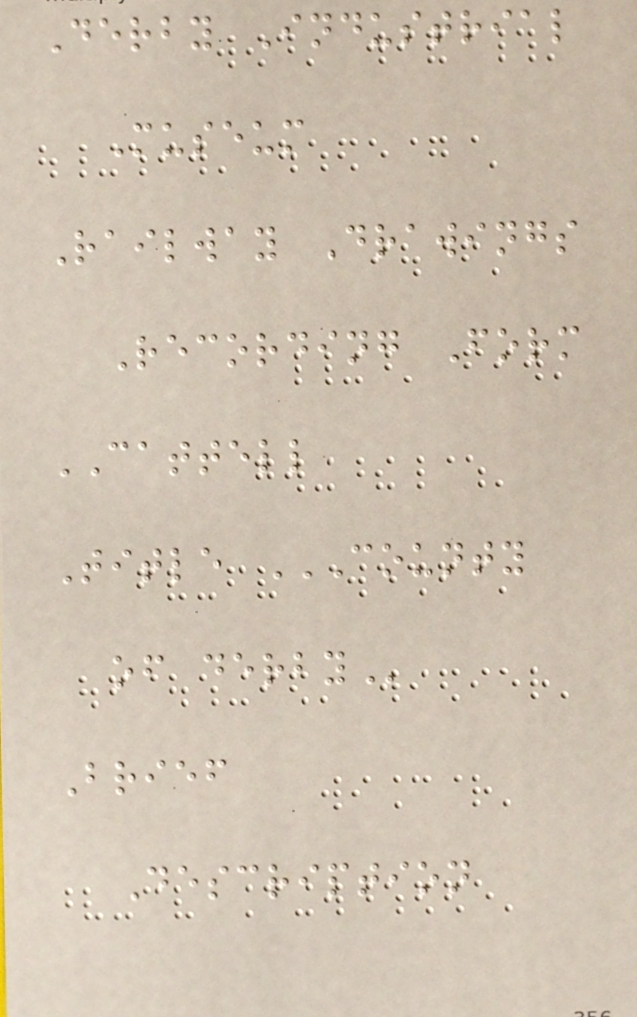Derby Industrial
Museum
Railway Drawings
Recording Form
CATTELL
Title COUNTY
OF DERBY
Brief
Description
